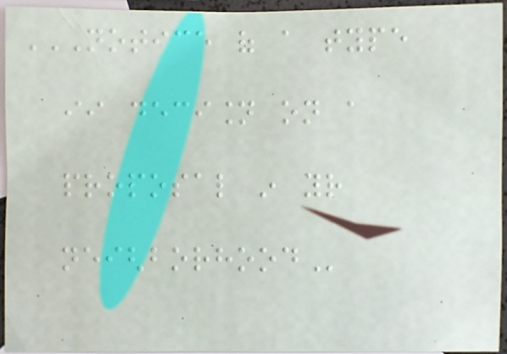NOTICE OF A TYPE
II DECISION ON A
PROPOSAL IN YOUR
NEIGHBORHOOD
